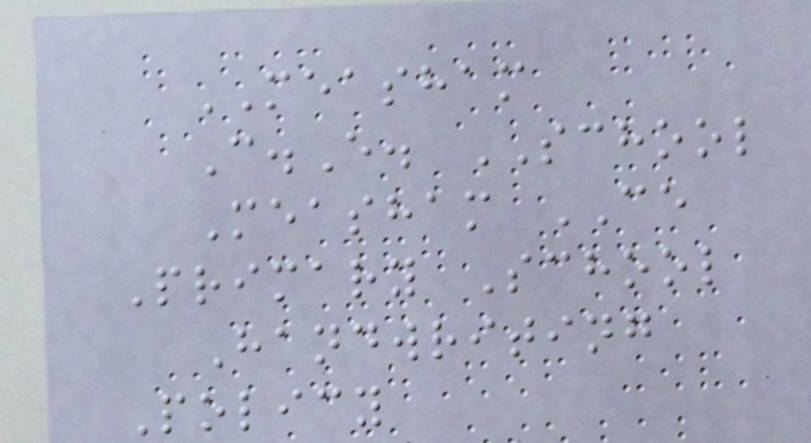MEASHAM
C.E. SCHOOL
Measham CE
Primary School
Handwriting
Policy
